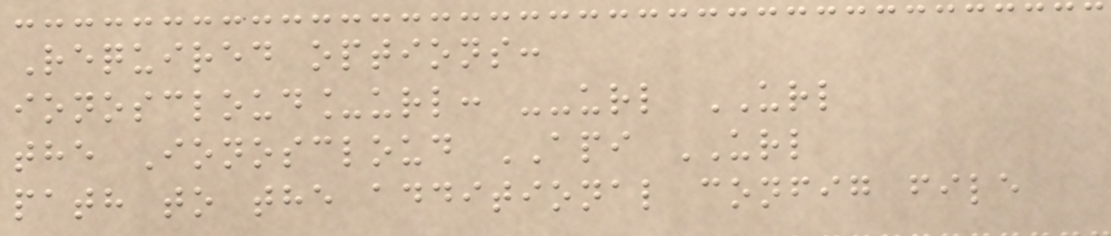Required options:
ionoscloud_url: --url URL
the Ionoscloud API URL
path to the additional config file
